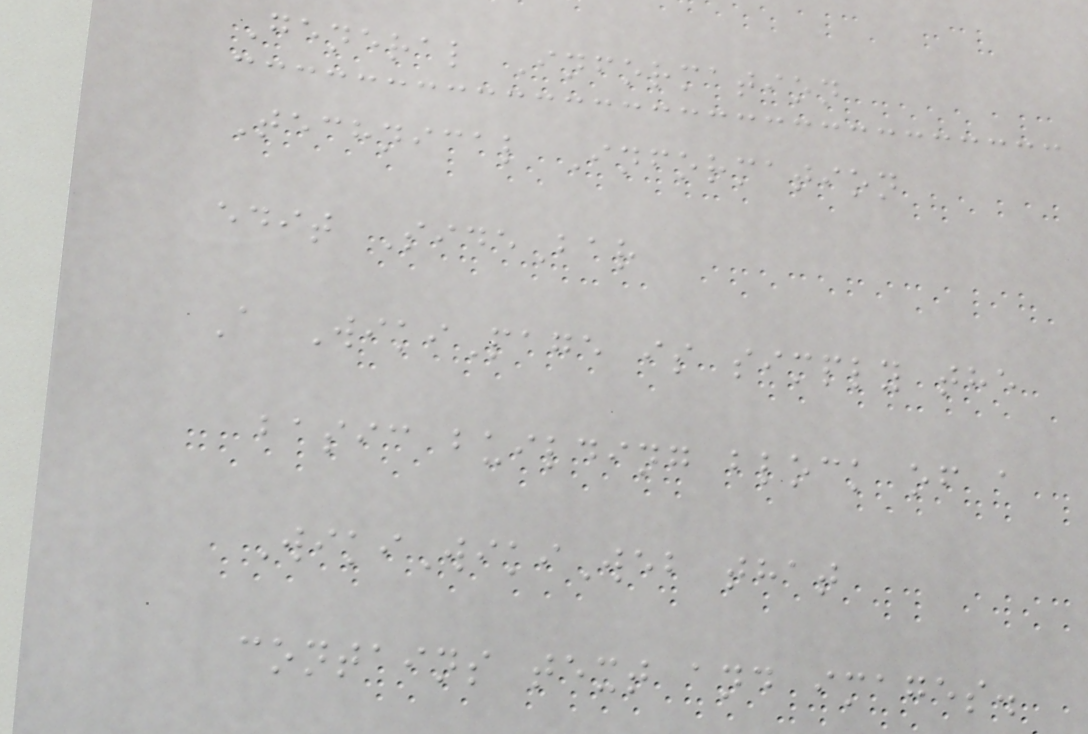General Information
Technical Information
edit SideBar
A WikiPage is simply the
basic building block of a
WikiWikiWeb that
contains text and images.
